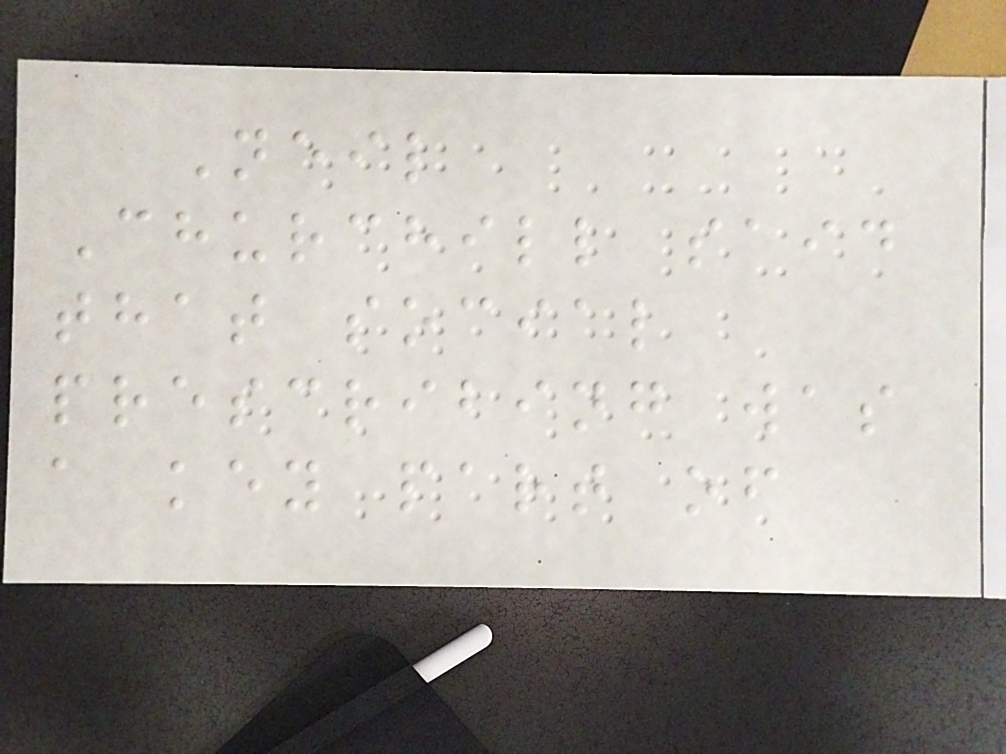Neil
Churchill said
that social
prescribing was
a key part of
